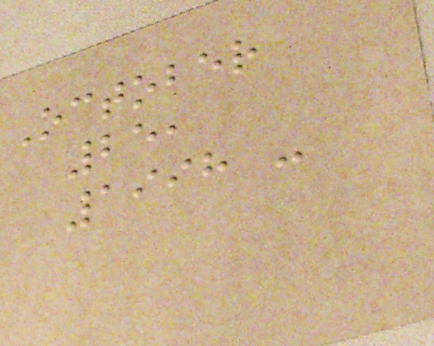October
25,
1998 -
